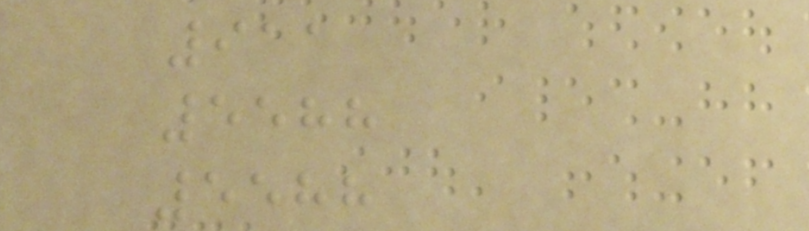911
5588
5588
